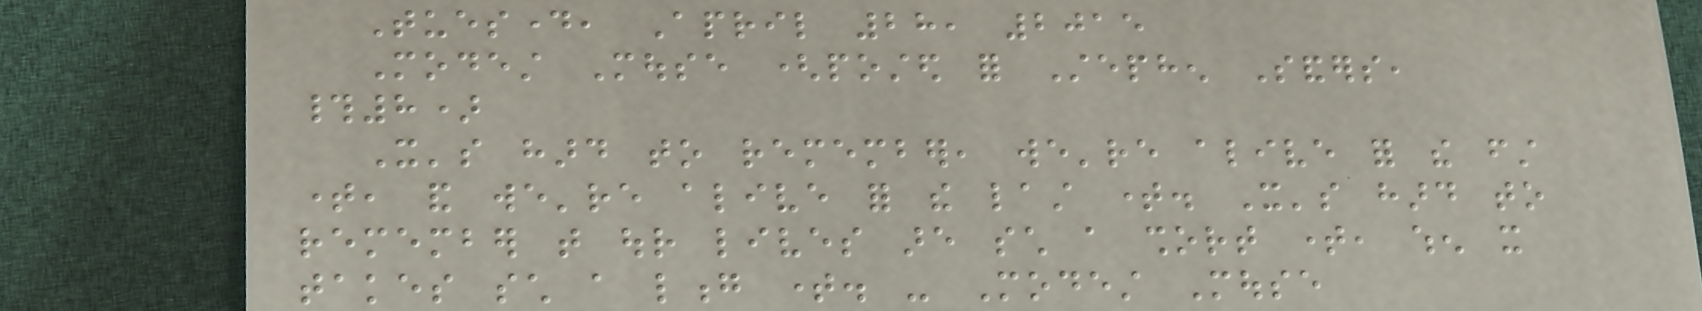Tuesday, April 28, 2015
Modest Mouse (posted for Stephen Sanders,
#8)
It's hard to remember, we're alive for the first
time, and we're alive for the last time. It's hard to
remember that our lives are such a short time, when it
takes such a long time. - Modest Mouse
